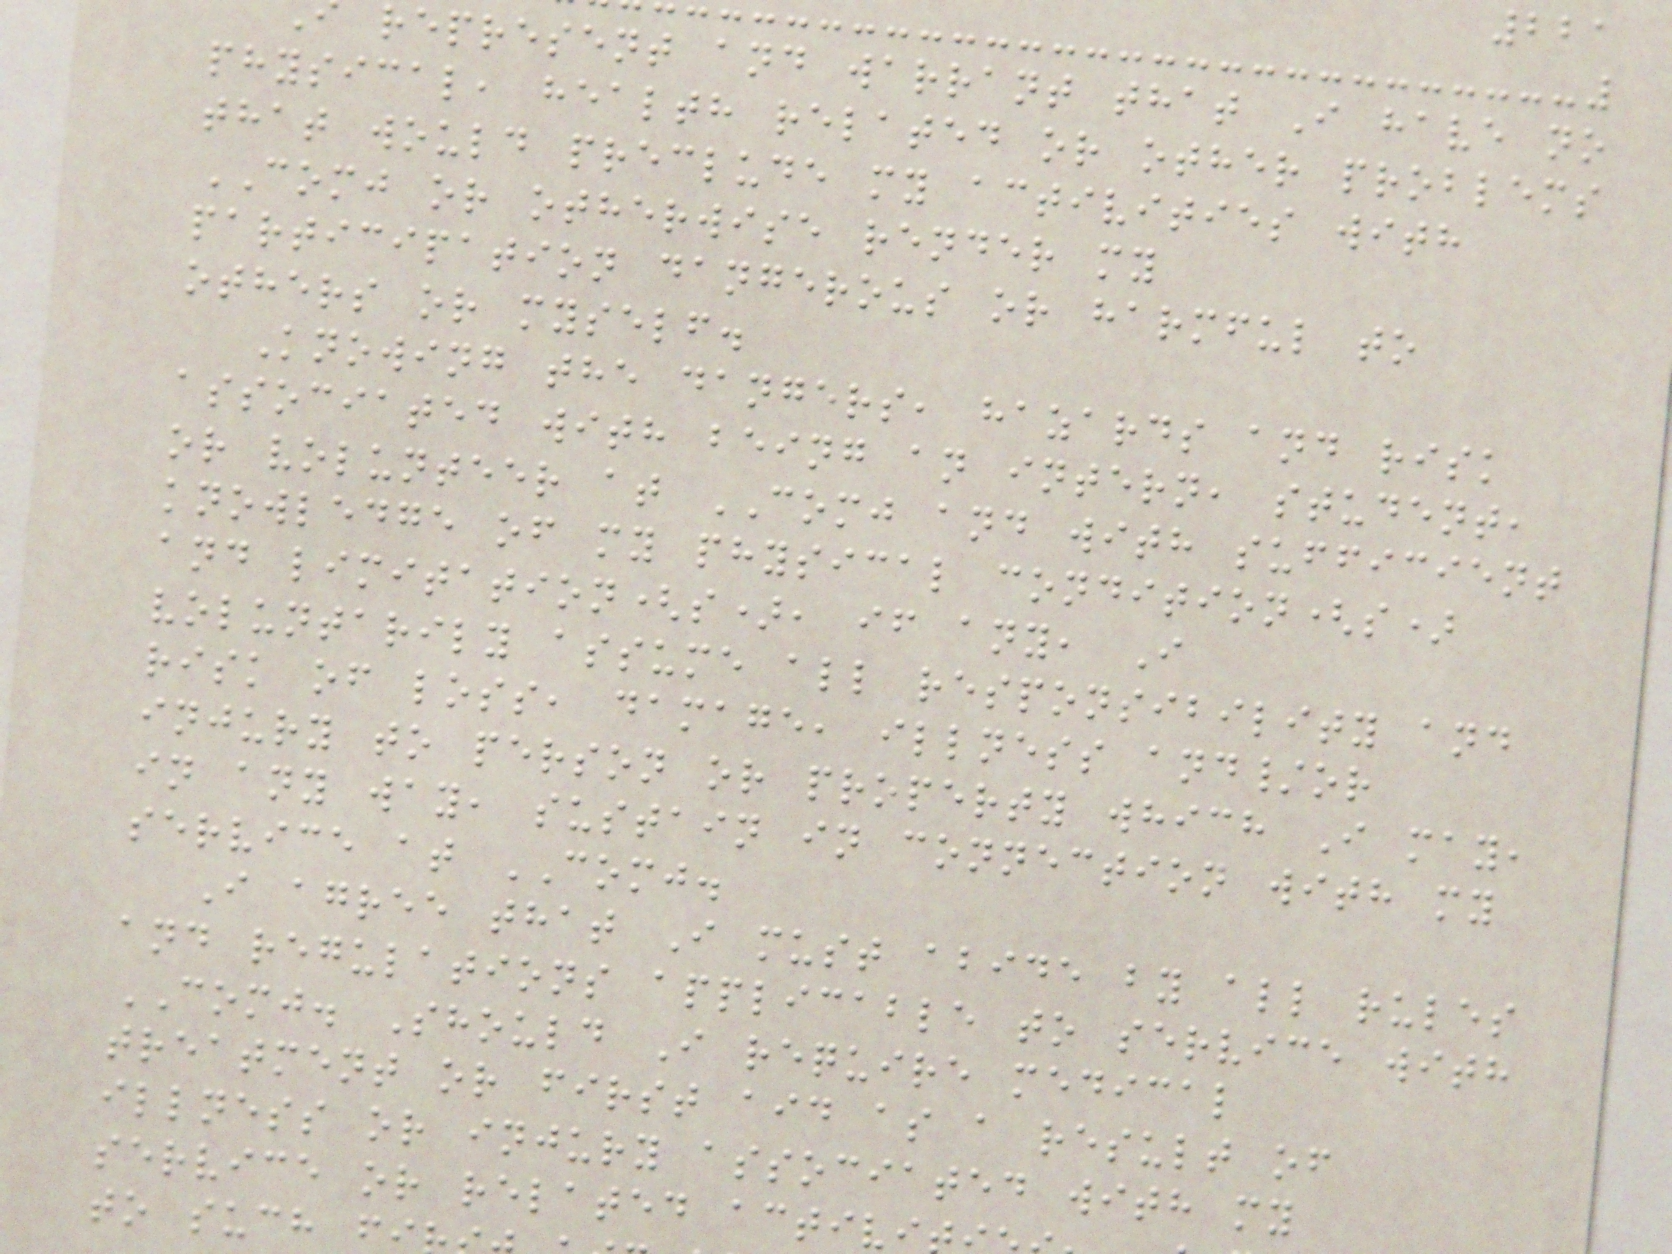221
represent and warrant that I have no
physical, health related or other problems
that would preclude my activities with
COMJ or otherwise render my
participation dangerous or harmful to
others or myself.
Knowing the dangers, hazards and risk
associated with being an intern, student,
or volunteer at COMJ and with sufficient
knowledge of my physical condition(s)
and limitation(s), if any, I
voluntarily assume all responsibility and
risk of loss, damage, illness and/or
injury to person or property which I may,
in any way, sustain in connection with my
service at COMJ.
I agree that I must abide by all rules
and regulations applicable to service with
COMJ. Should I require medical
treatment or first aid as a result of
illness or injury associated with my
service or related activi
to such f
